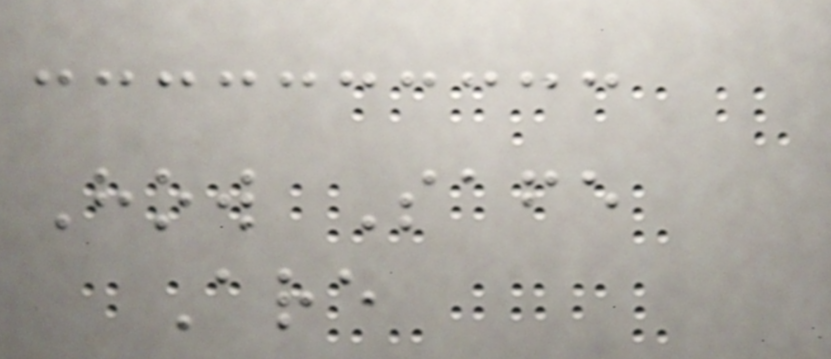How Safe
Are
